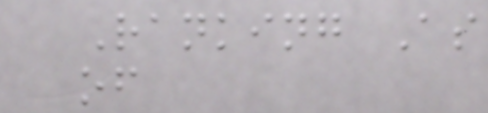Ranking As
of
